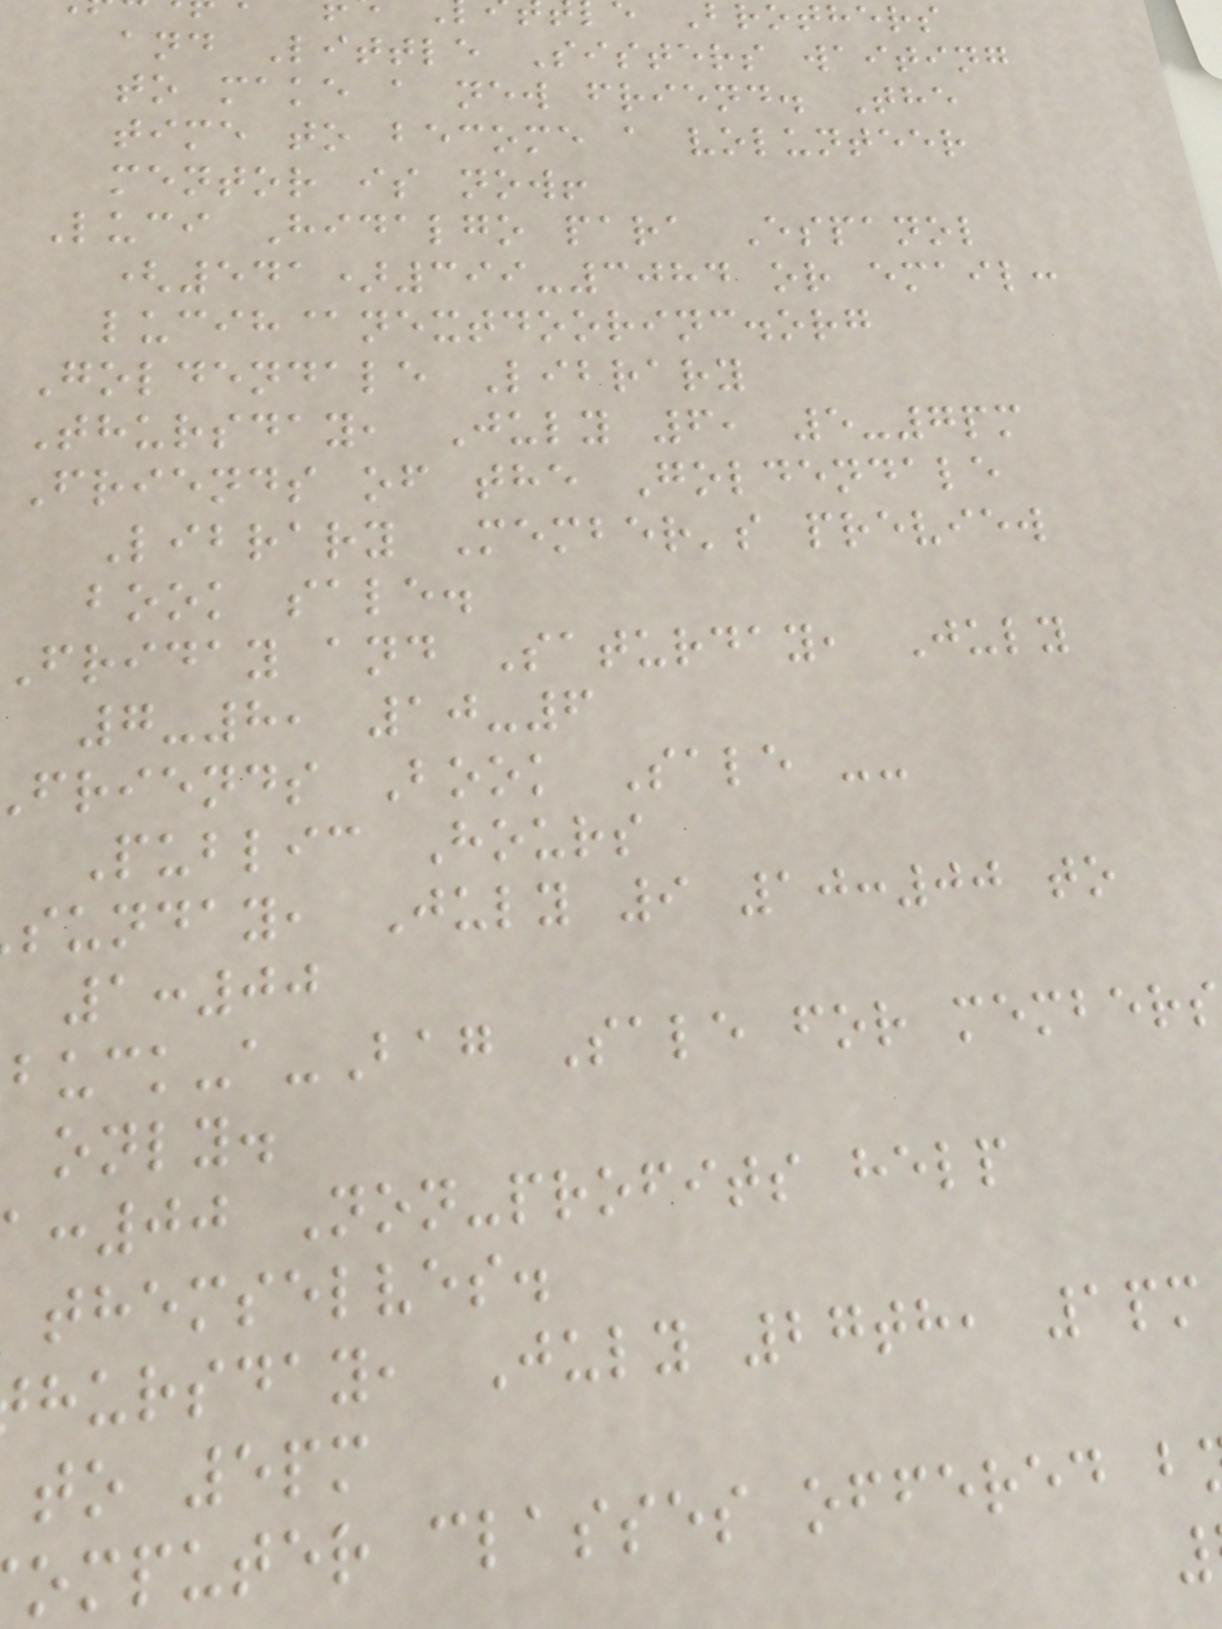brothers
and Little Sisters waiting
to make a new friend. The
time to become a volunteer
mentor is now!
Luci Hidalgo para Espanol
(541)399-3084 or email:
lucih@nextdoorinc.org
Goldendale Library
Thursday, July 6, 5-7pm
Friends of the Goldendale
Library Member's preview
book sale.
friday and Saturday, July
7-8, 10-6
friends Book Sale --
Public Hours
sunday, July 9 10:00 to
1:00
uck-a-Bag Sale for member
only.
:00 Non-profits help
themselves.
hursday, July 27th, 1pm
to 5pm
omputer classes offered b
